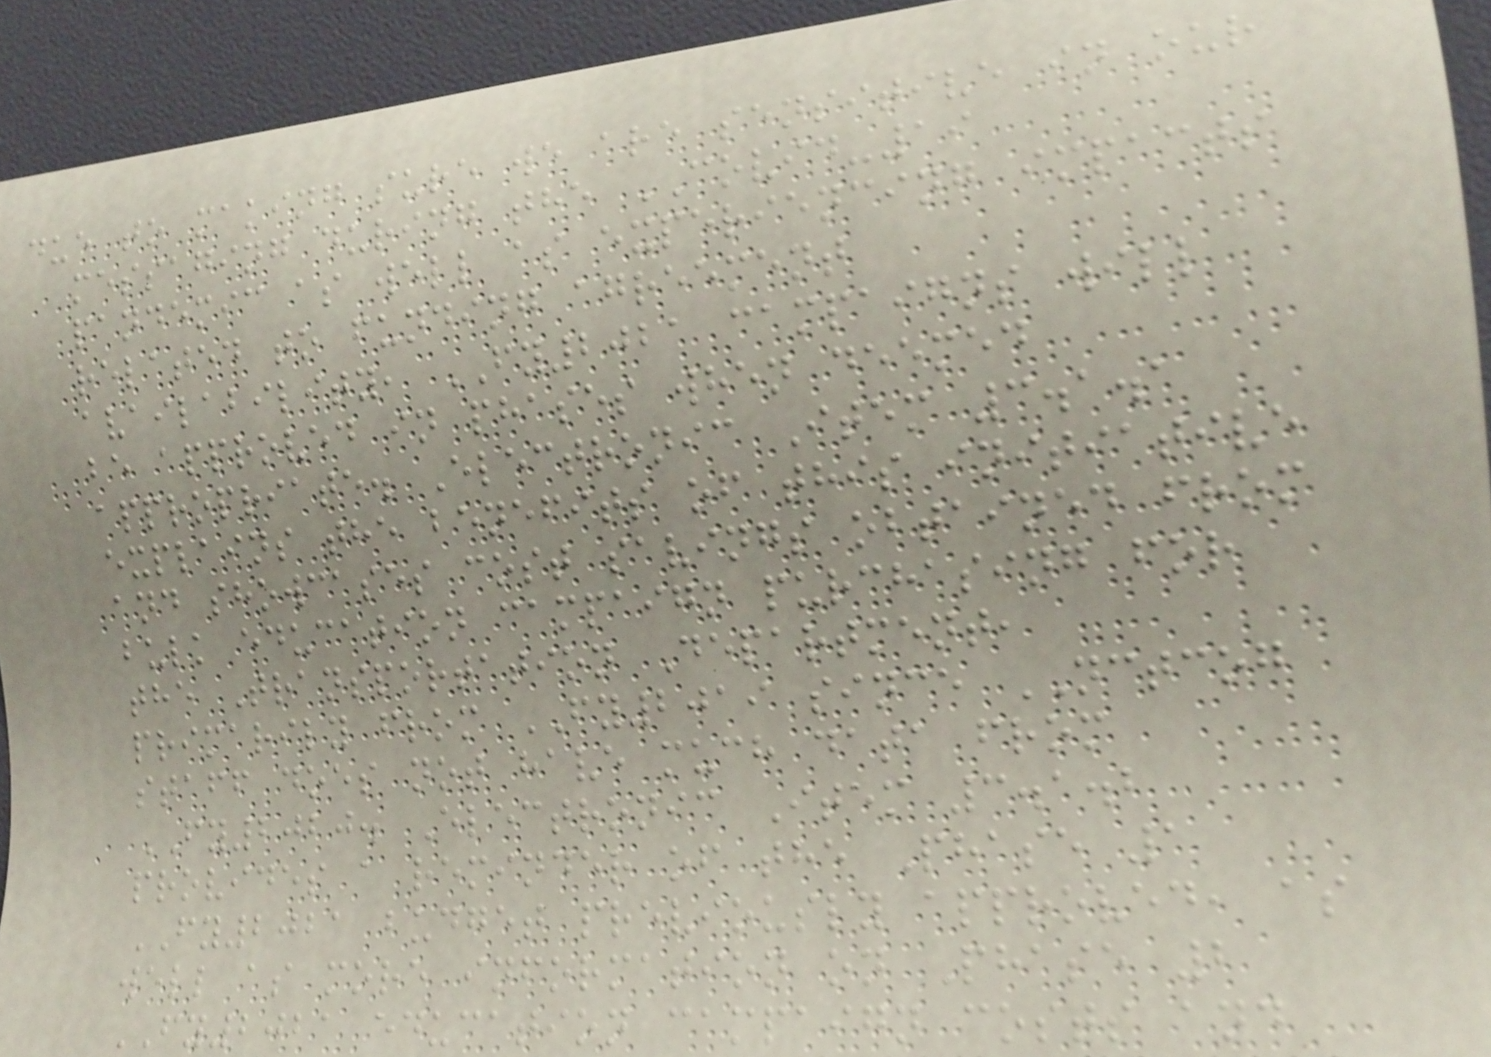due to making sure we are sensitive in our
messaging during the COVID-19
pandemic as well as experiencing impacts
related to funding agreement
availability, FY2021 campaigns will
be approved in phases when deemed
appropriate. Electronic Item 3.1.1
explains the benefits of this initiative
and showcases cost savings obtained from
bulk education campaign purchasing for
the Transportation Department,
primarily from FY2019 since NCTCOG
staff does not have much data from
FY2020. Electronic Item 3.1.2
provides a reminder of the Phase 1
FY2021 budget previously approved, as
well as more information on Phase 2
FY2021 education campaign costs and
